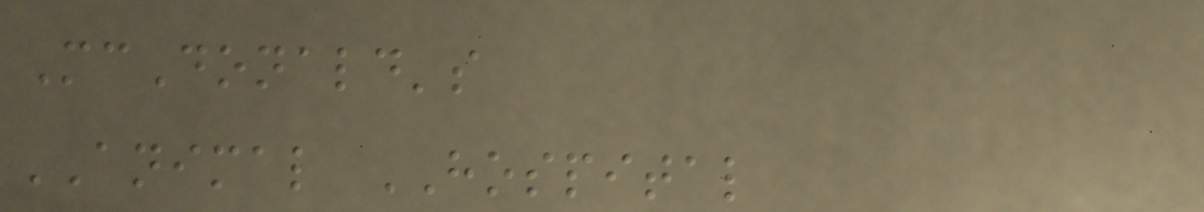McDonald's
ANIMAL HOSPITAL
